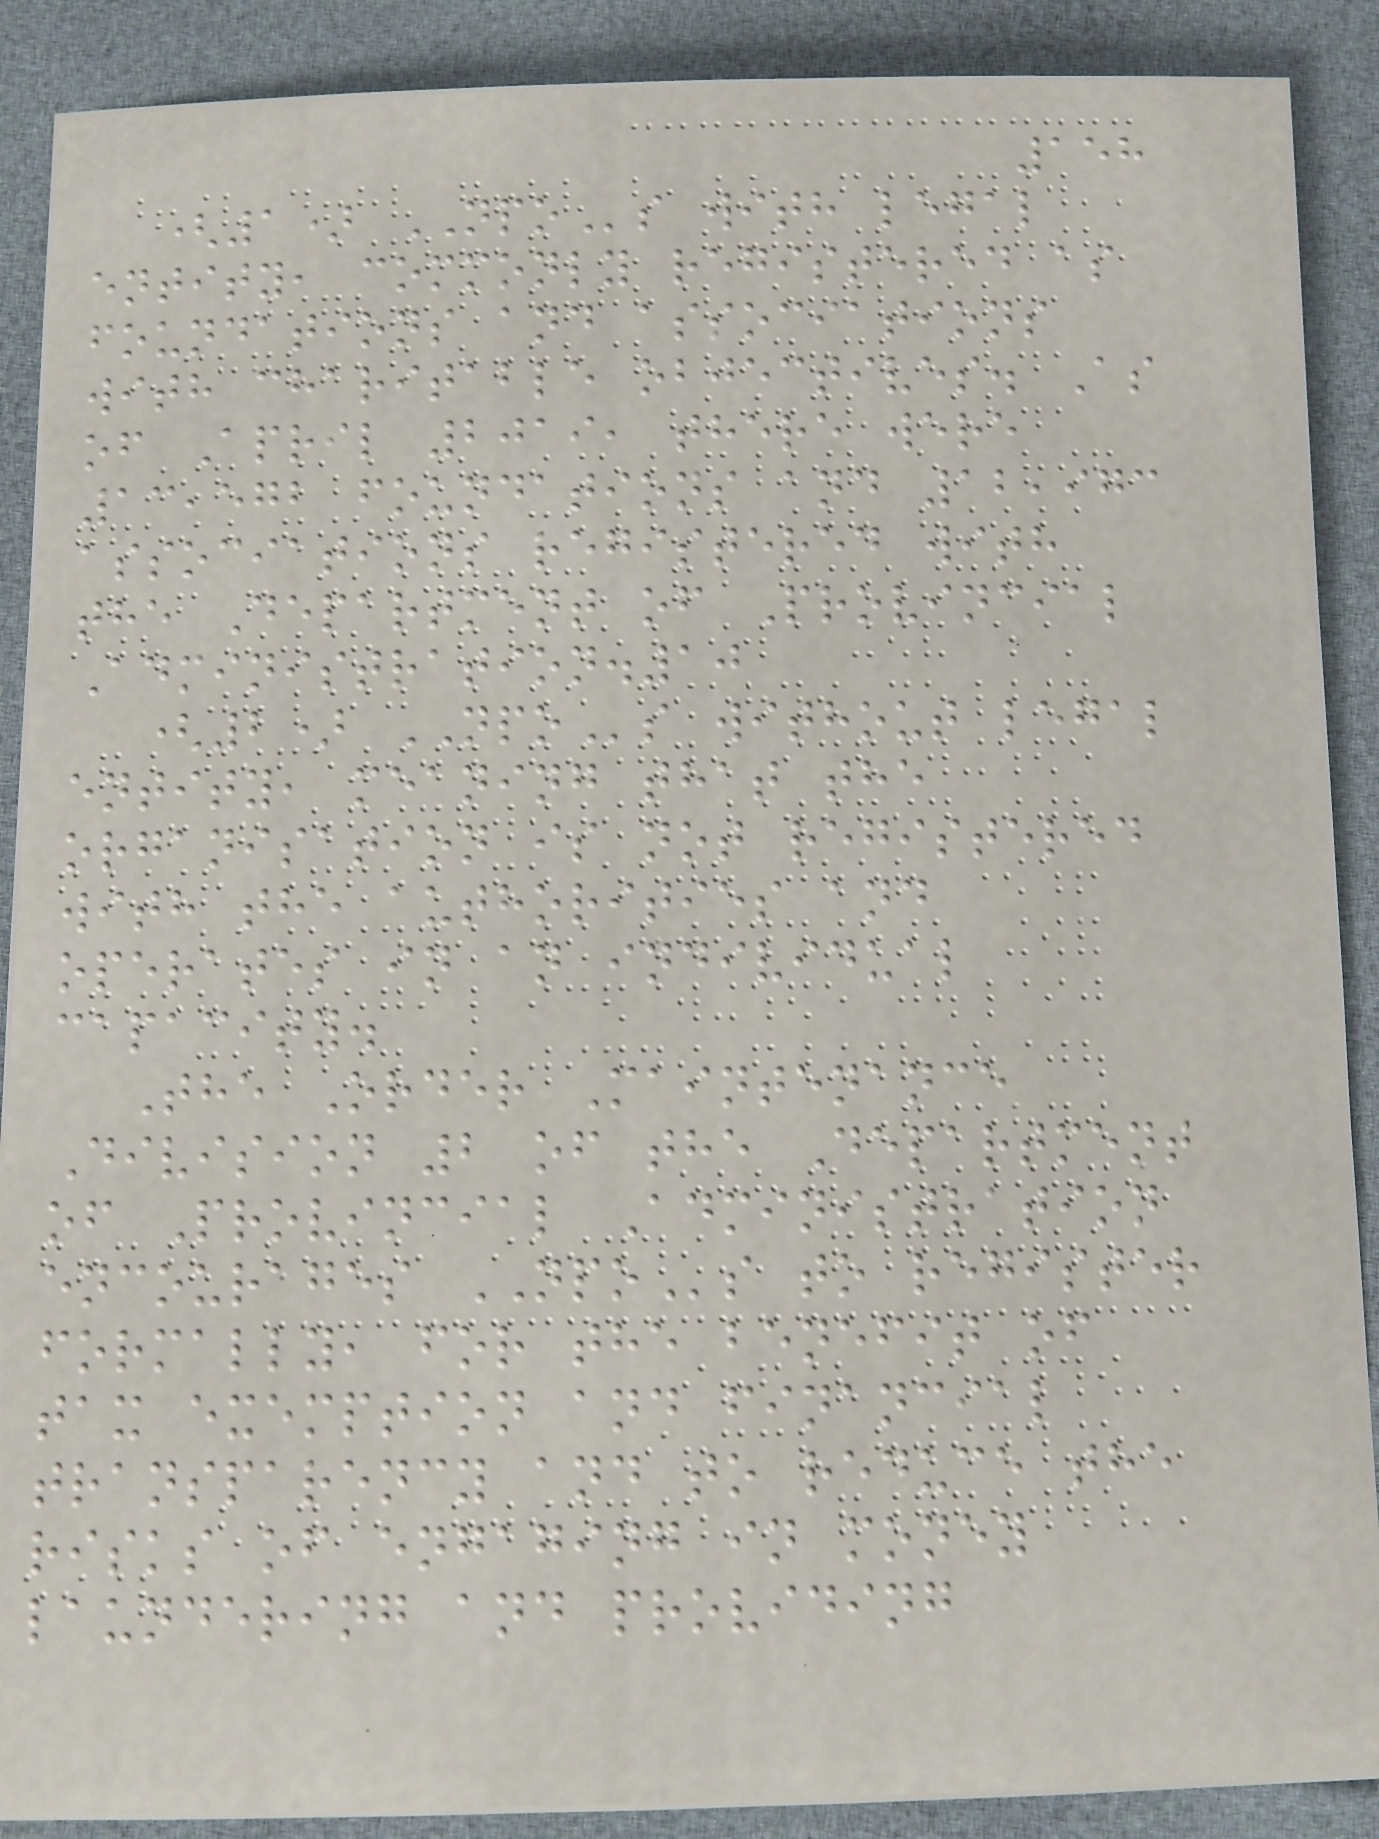158
(1) NPOs with legal
entity, commonly registered as
foundations and associations
with charitable objectives. As
of April 2019, there were
13,572 foundations and 12,973
associations registered with
the Department of Provincial
Administration.10
(2) NPOs without legal
entity, meaning that the
organisation is not registered
with the authorities and
operates in an individual
capacity.
The Order Maintenance
Division 2 of the Department
of Provincial Administration
encourages NPOs to register
formally, for the benefit of
tax exemption and financial
transparency and to reduce the
risks of engaging in money
laundering and providing
